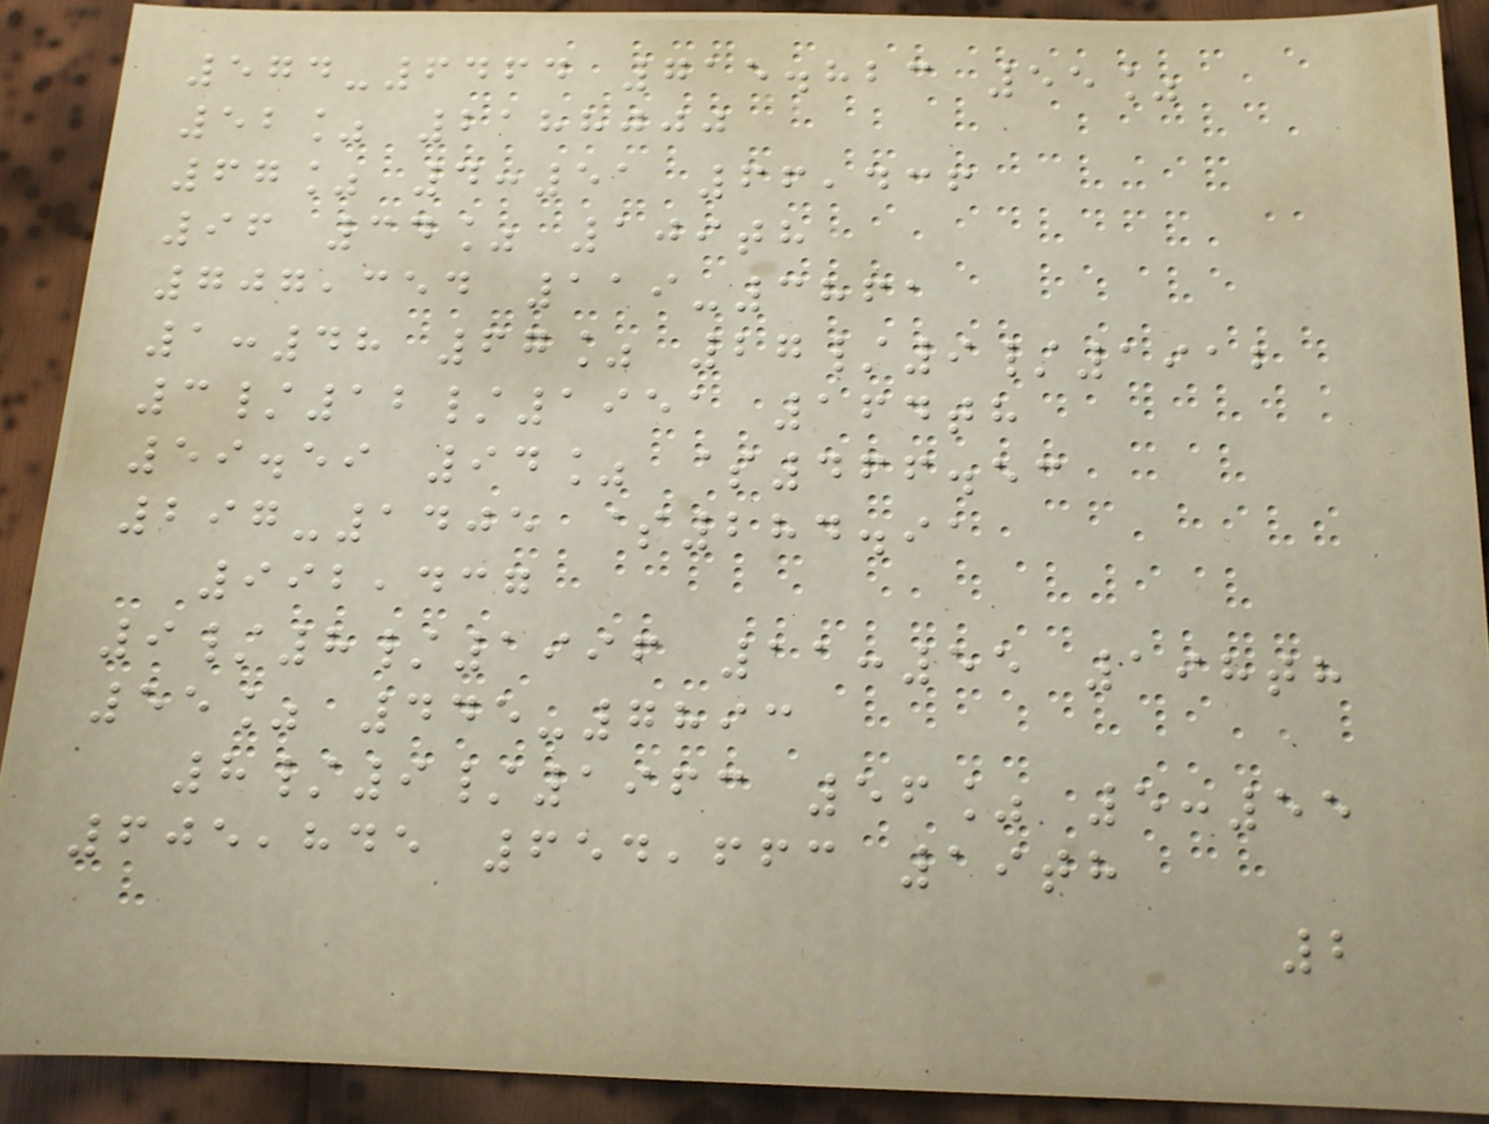574-6464 715.823 55%
52% 2188000
67% 4:51 66,436
96 34% 109th
707,354 119-3861
1:48 67% 27/9/1912
3/12/1951 164th
59.59 94% $466.53
297-1405 $284.91
992,437
9/8/1996 11:55 198th
55% 445-7893
8/9/1963 56% 5:55
605,845 654,663 19th
2
